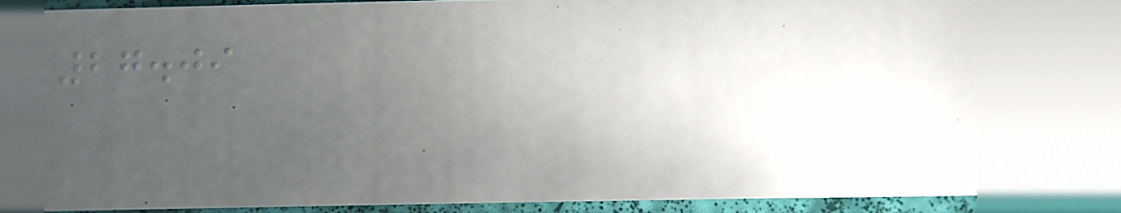27.09
